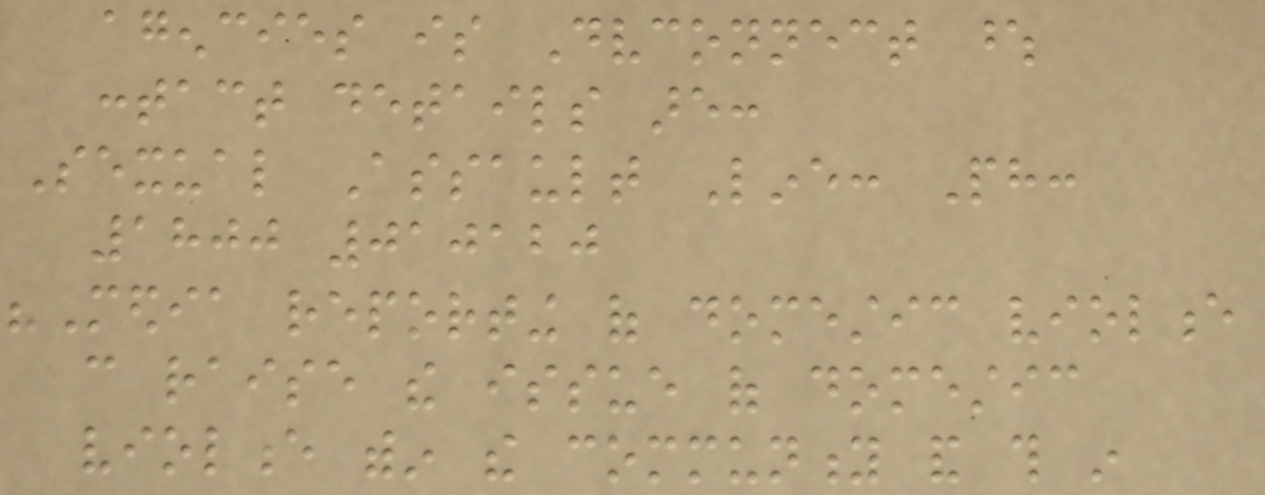agencies is Dvconnect whose
contact details are:
Sexual Assault Line: Ph:
1800 010120
"Media reporting of domestic violence
can raise the issue of domestic
violence within the community and this in
